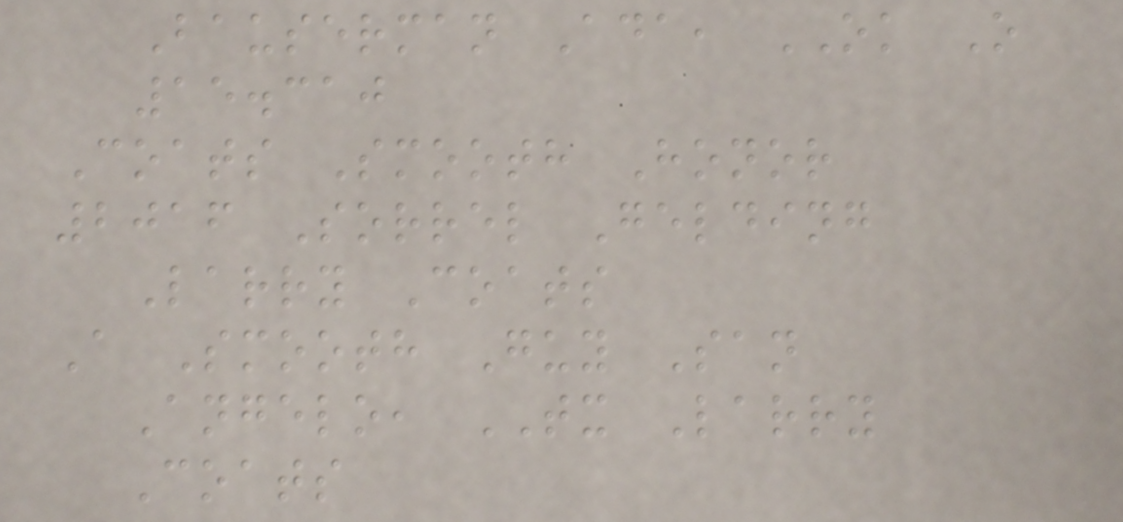Bauserman Ada, OK O
15.310
Coats Smooth Honor
2016 Sorrel Gelding
Larry Coats
A Smooth Guy San
Angelo, TX Larry
Coats
